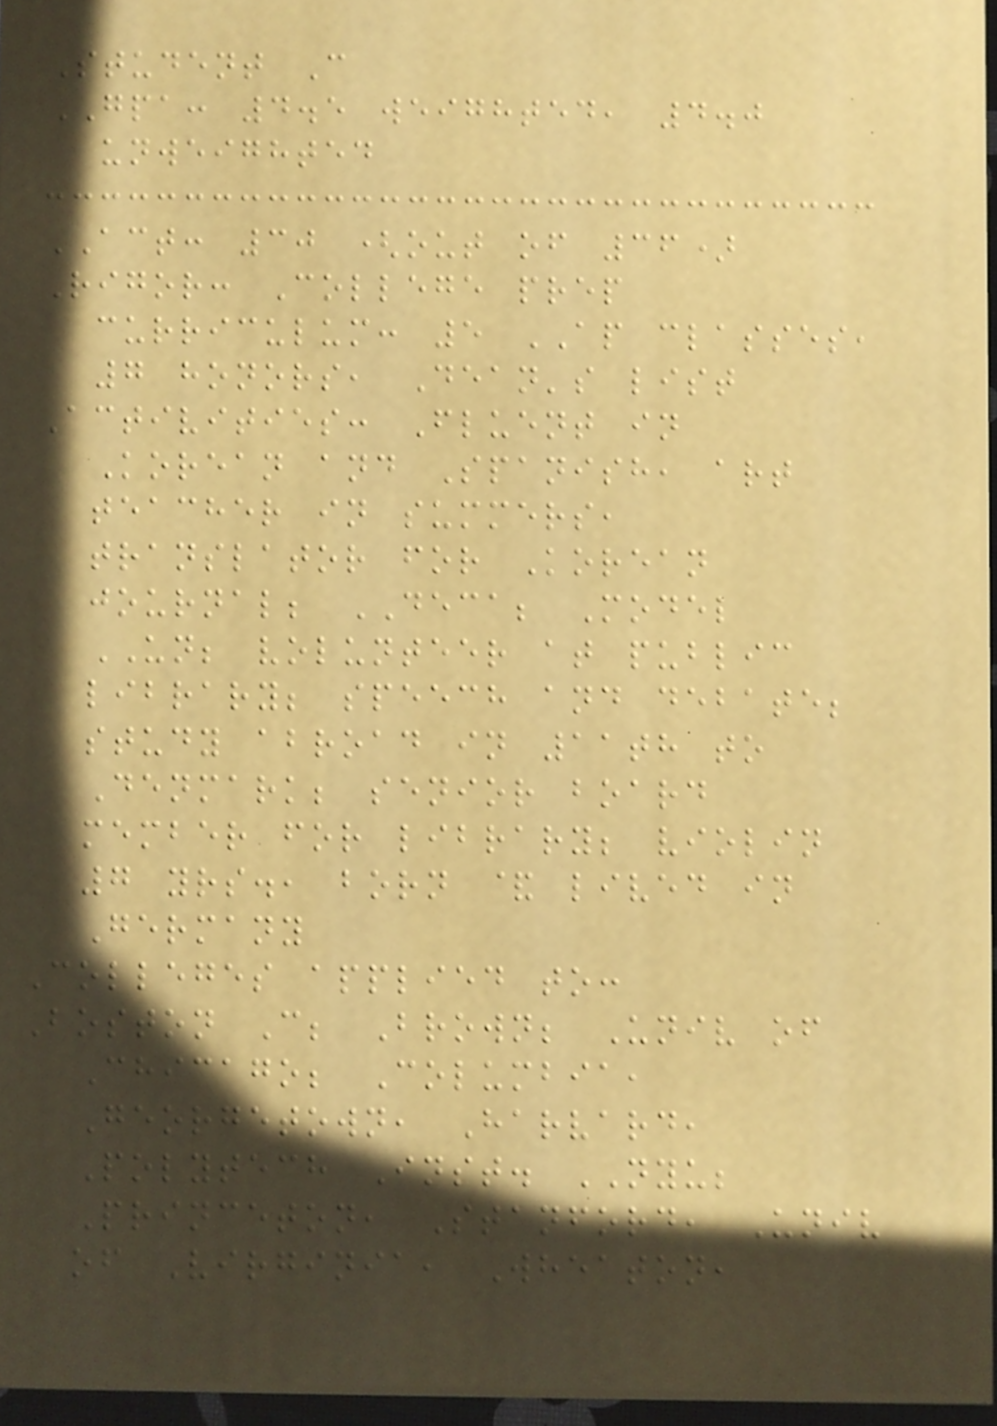Student C
GPA: 4.5 weighted, 4.0
unweighted
ACT: 30 (out of 36)
Rigor: College prep
curriculum: 5 AP classes,
7 honors, Dean's list
Activities: Fluent in
Korean and Spanish, art
teacher in summers,
translator for Korean
journal; DECA; Model
UN; volunteer at public
library; speech and debate;
study abroad in 11th to
Denmark; senior board
member for library; violin
7 yrs., born & lived in
Germany
Colleges applied to:
Boston C; Brown; Univ of
Chicago; Columbia,
Georgetown, Harvard,
Polytech Inst. NYU;
Princeton, Stanford, Univ
of Virginia, Wheaton,
